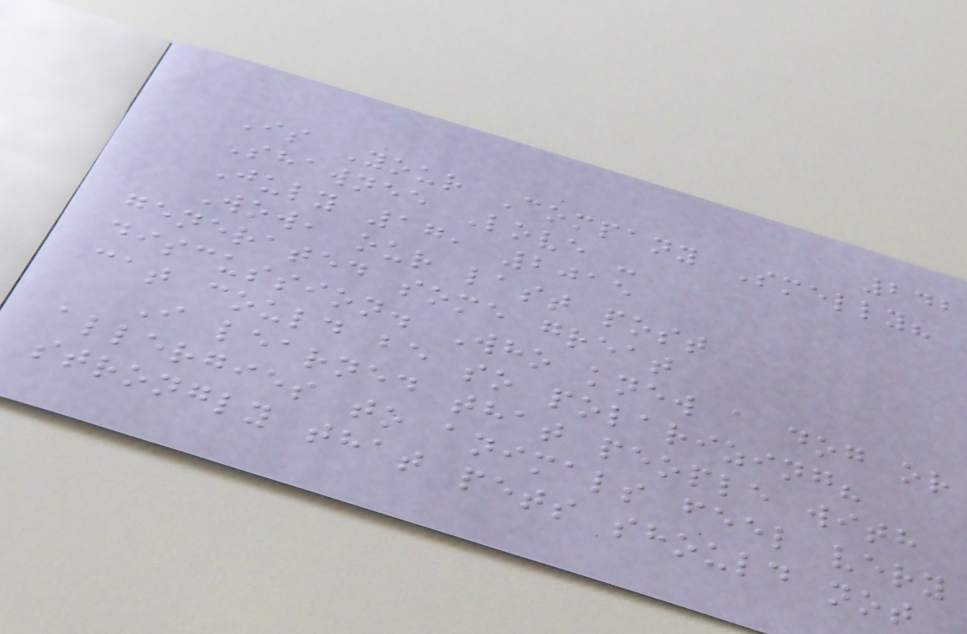242
Is Your Company Smelly?
Shawnee Love -
July 17, 2015
Wow, our last post
generated some great
discussion. Who knew a dog or
cat could be so polarizing?
I learned that people with
allergies to animals feel very
strongly that pets should not
